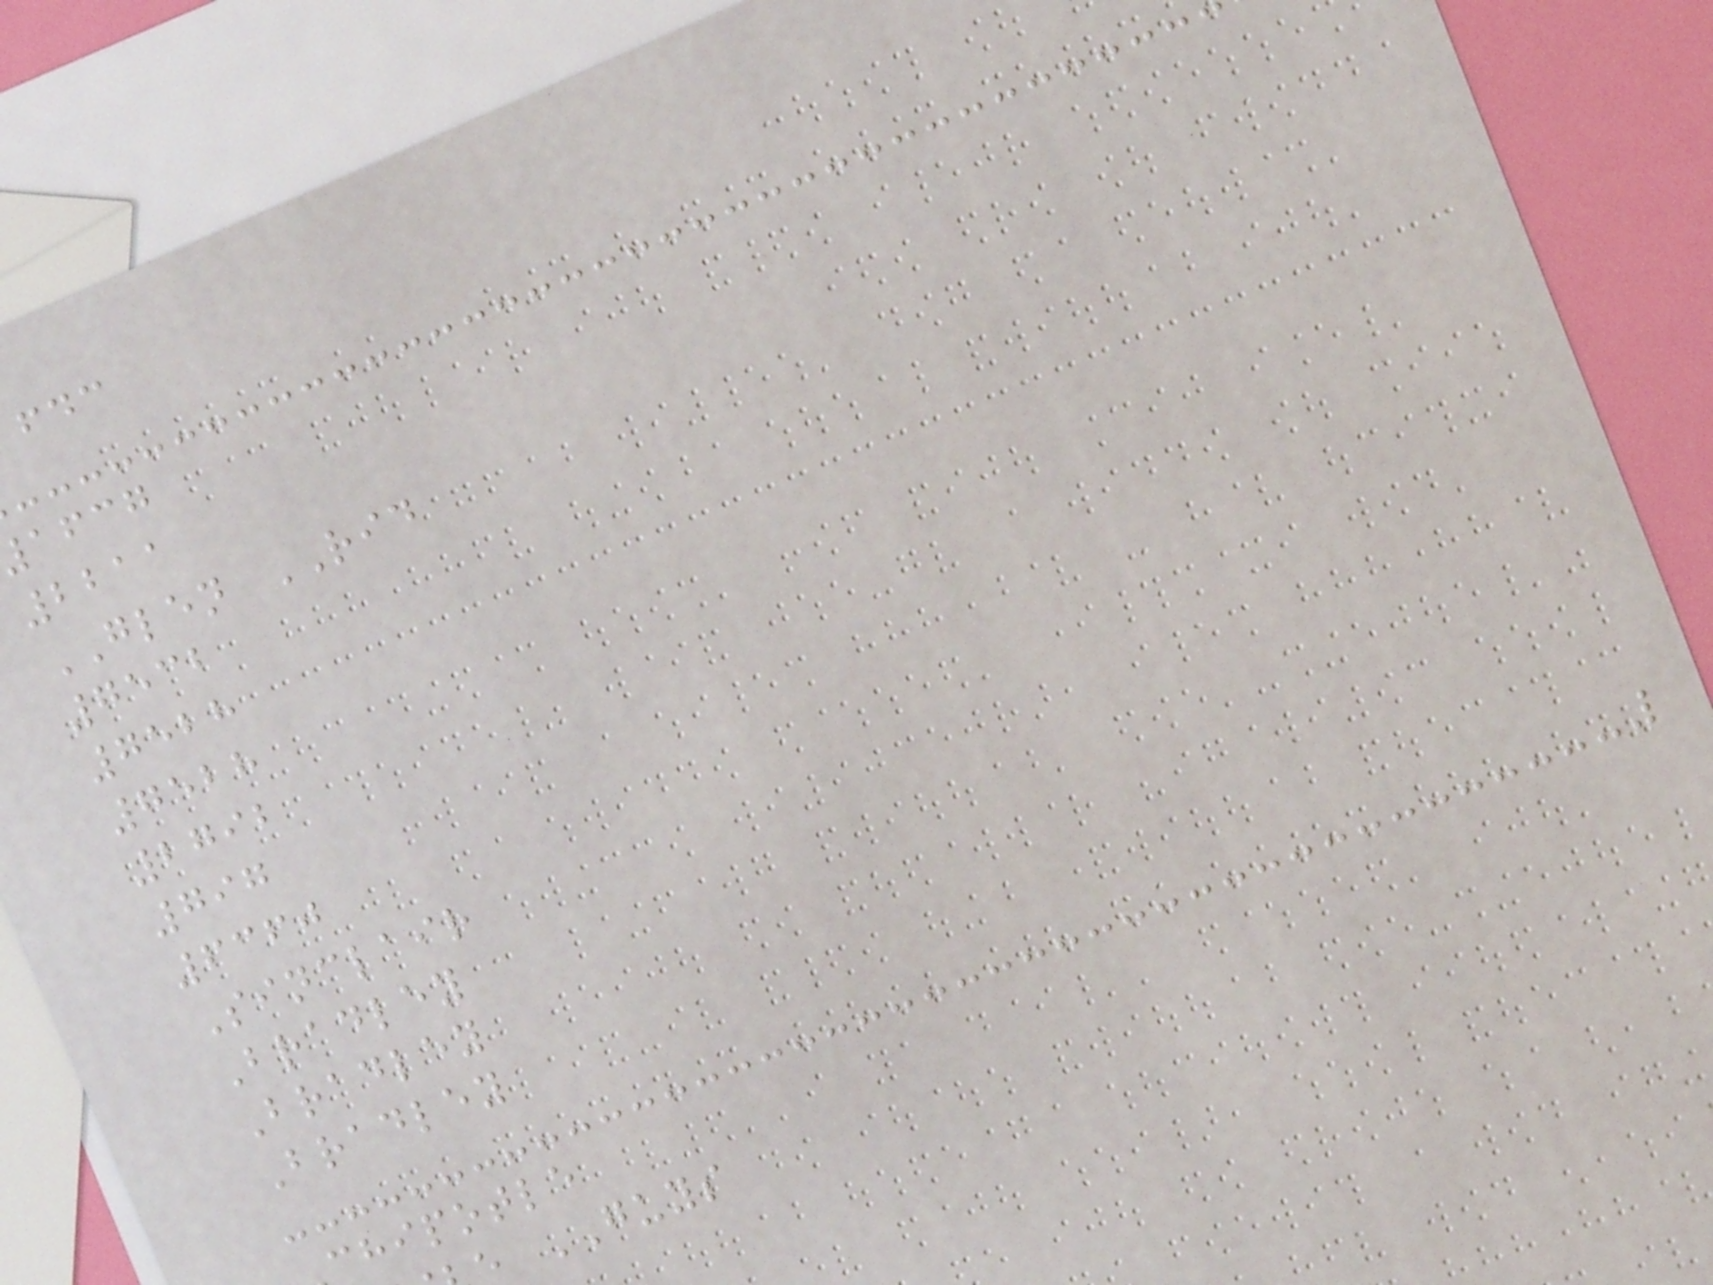afcg
2211
GLEN RID
7532
7528
7528
2792
797
6360
Sinclair
Bradley
Bradley
Bradley
chipotle
GUYS
